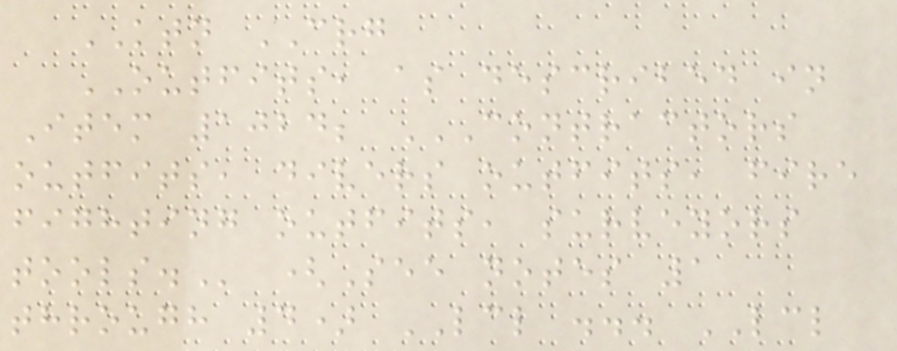KTN CRG
OUTFITS, as described in
Item 1024; CONTRACTORS
OUTFITS, DIVERS OUTFITS, FIRE
FIGHTING OUTFITS, SURVEYORS
TOOLS. (See notes 1
through 4) LCL ... LCL
